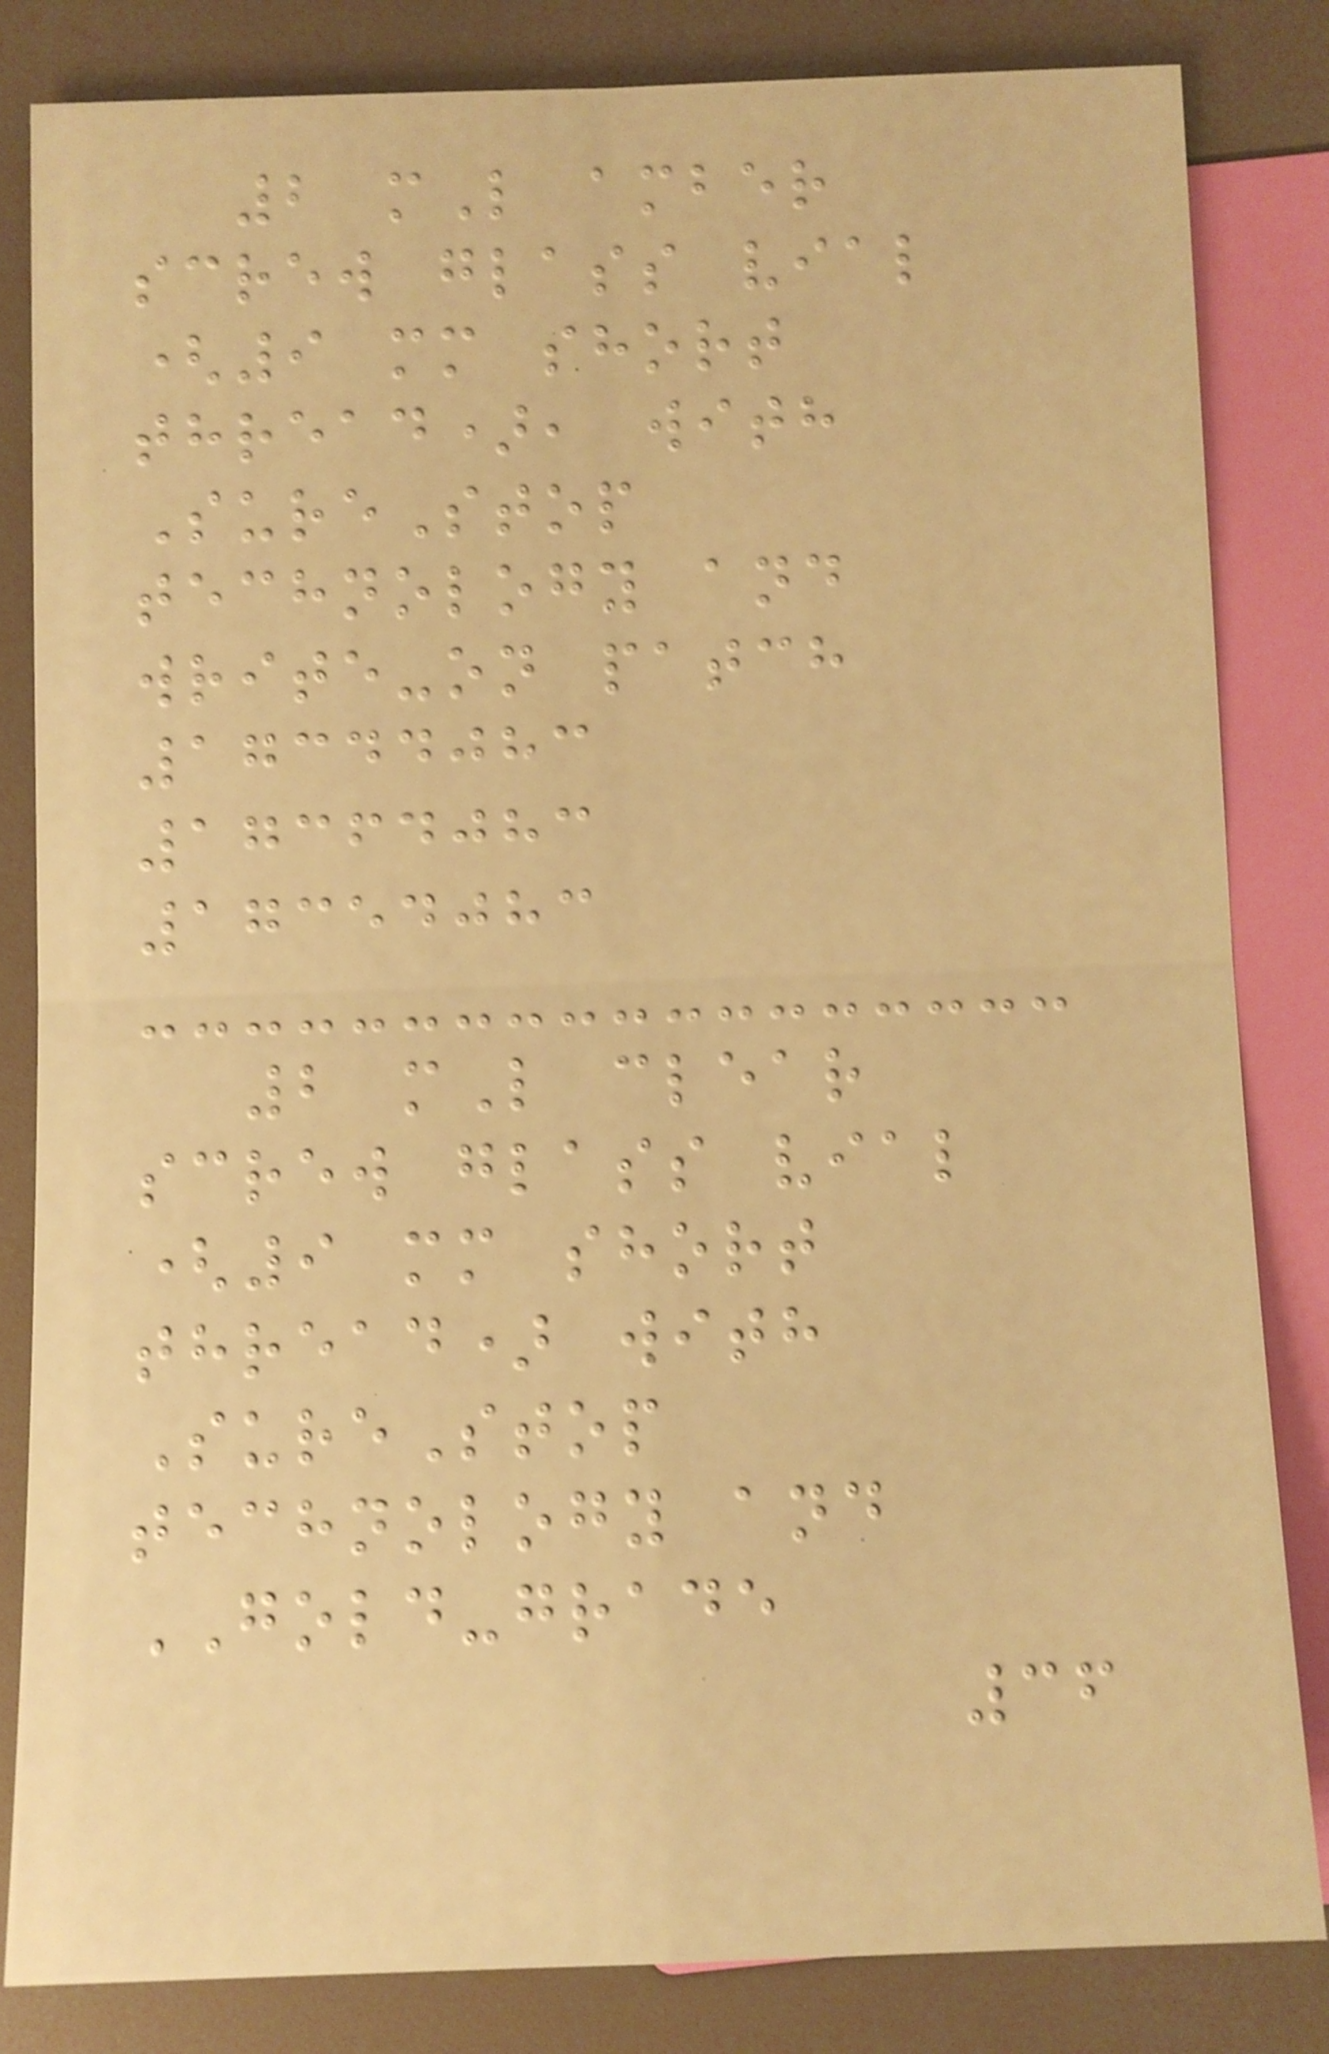2 mL amber
screw glass vial
(9 mm short
thread), with
SureStop
technology and
write-on patch
17344083
17364083
17354083
2 mL clear
screw glass vial
(9 mm short
thread) with
SureStop
technology and
GOLD-grade
36
